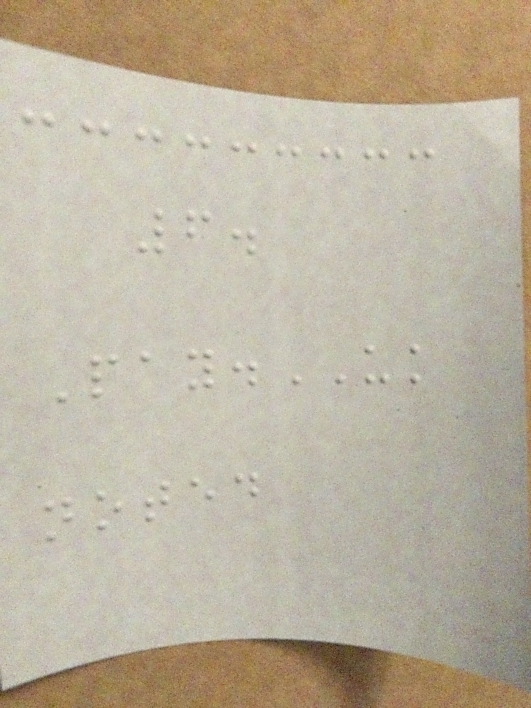6.
Pay.UK
noted
